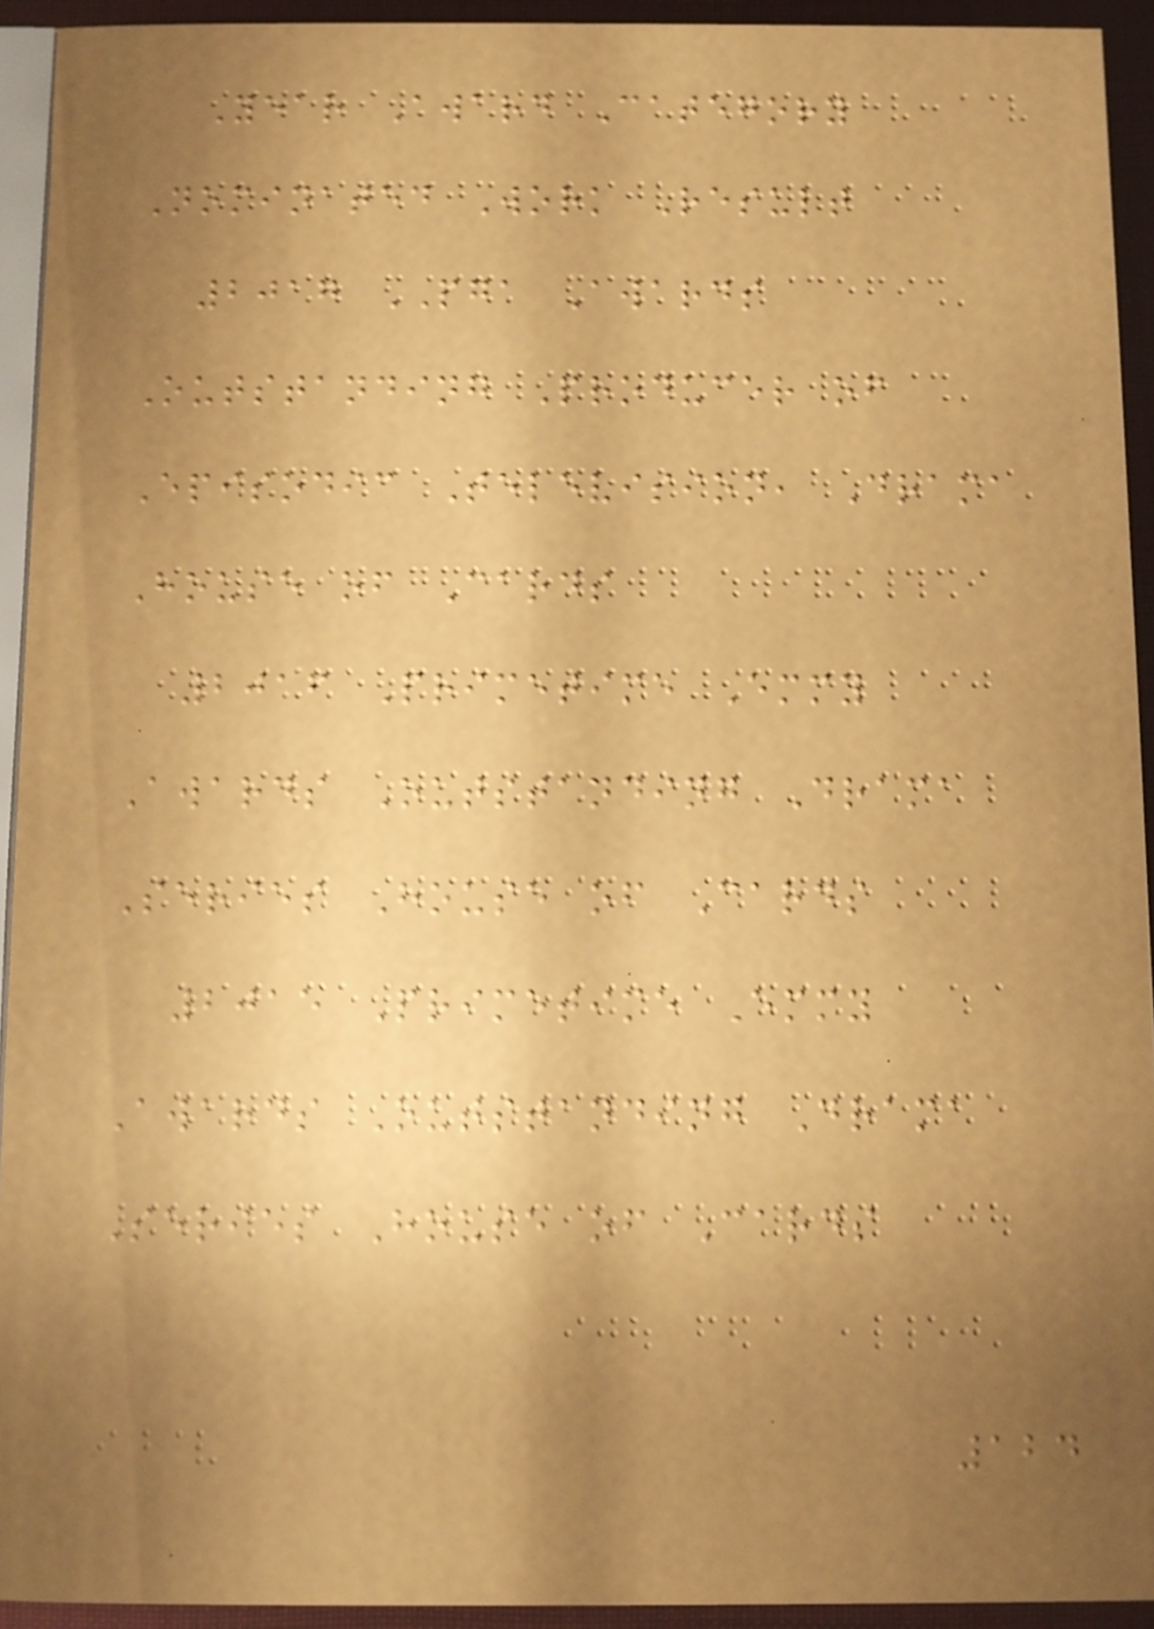Year Award Category
Nominated Work Result
2017 PGA Awards
Outstanding Producer of
Episodic Television, Drama
House of Cards
2016 Primetime Emmy
Awards Outstanding Drama
Series House of Cards
2015 Primetime Emmy
Awards Outstanding Drama
Series House of Cards
124
